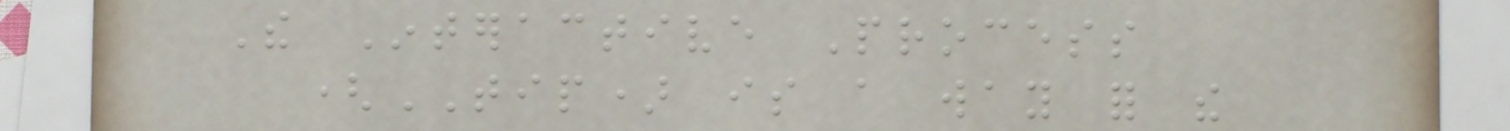The Interactive Process
(TIP) is a way for the
